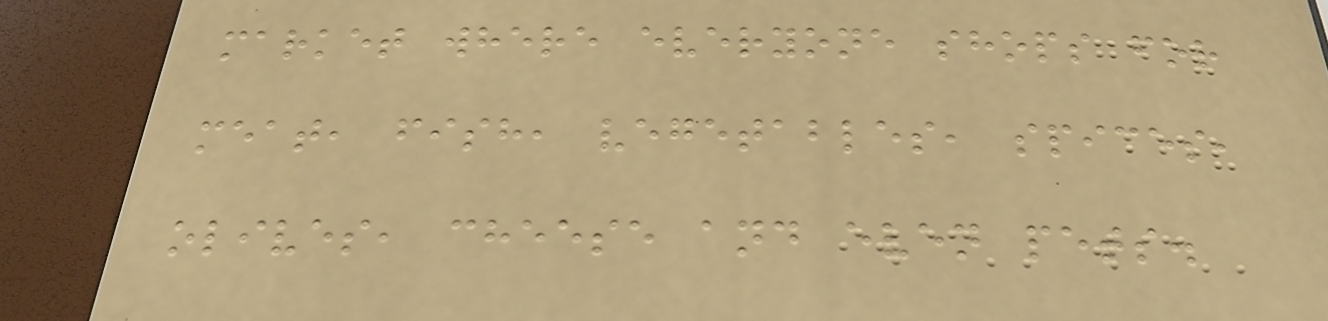market where everyone shops for
meat, fish, vegetables, spices,
olives, cheese and even pets.
